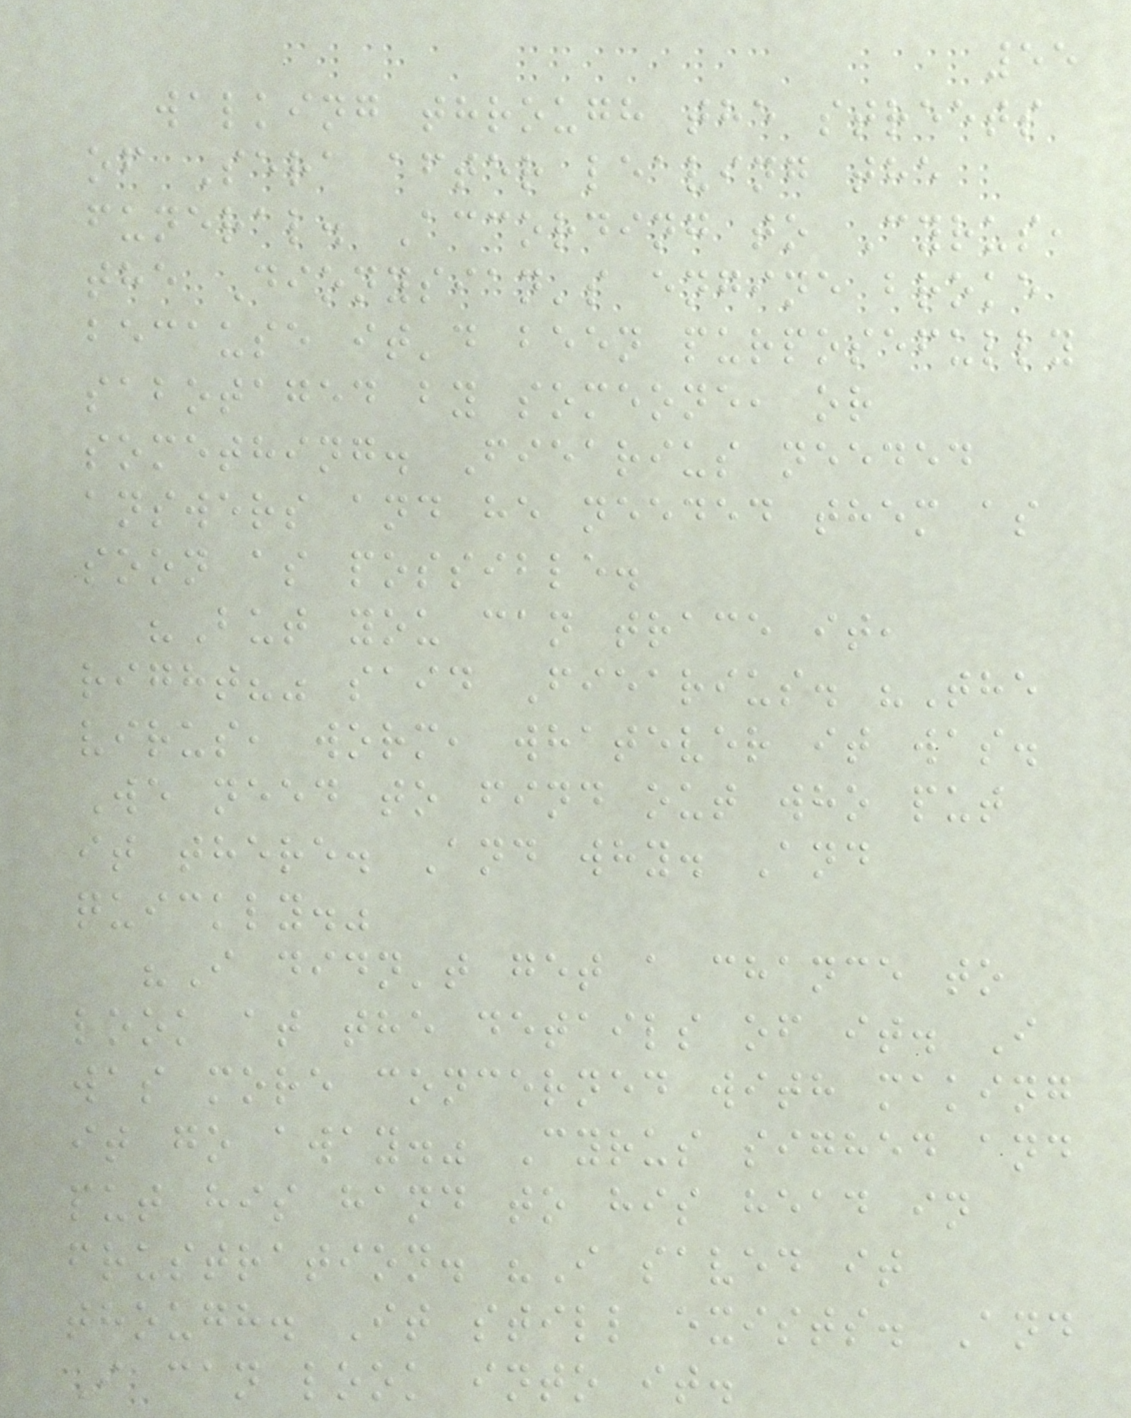55
walking through the streets
of Sera after leaving the
funeral. According to Cyrus,
the Dionysian's engine broke
because it'd been purposefully
sabotaged by someone, or
something. Fiearius needed
answers and he needed them as
soon as possible.
"But you can trace it,
right?" said Fiearius. "The
virus, worm, whatever it was.
We need to find out who put
it there. And why. And
quickly."
"I didn't get a chance to
look at the details of it. I
was more concerned with making
it go away." Cyrus sighed and
put his hand to his head in
frustration. "I saved it
though. It still exists. And
I can look into it.
